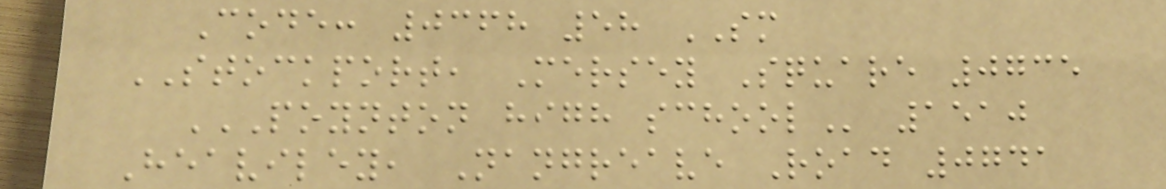Code: 0368 58 SM
STOCKPORT, Mersey Square 0735
POYNTON HIGH SCHOOL 1510
Heaviley, Nangreave Road 0741
